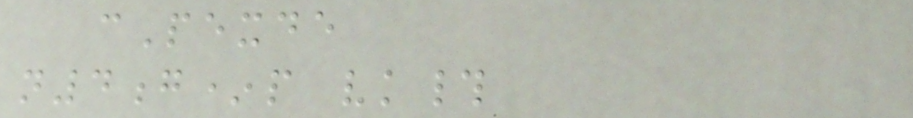cPexde
n4g*p vk#
